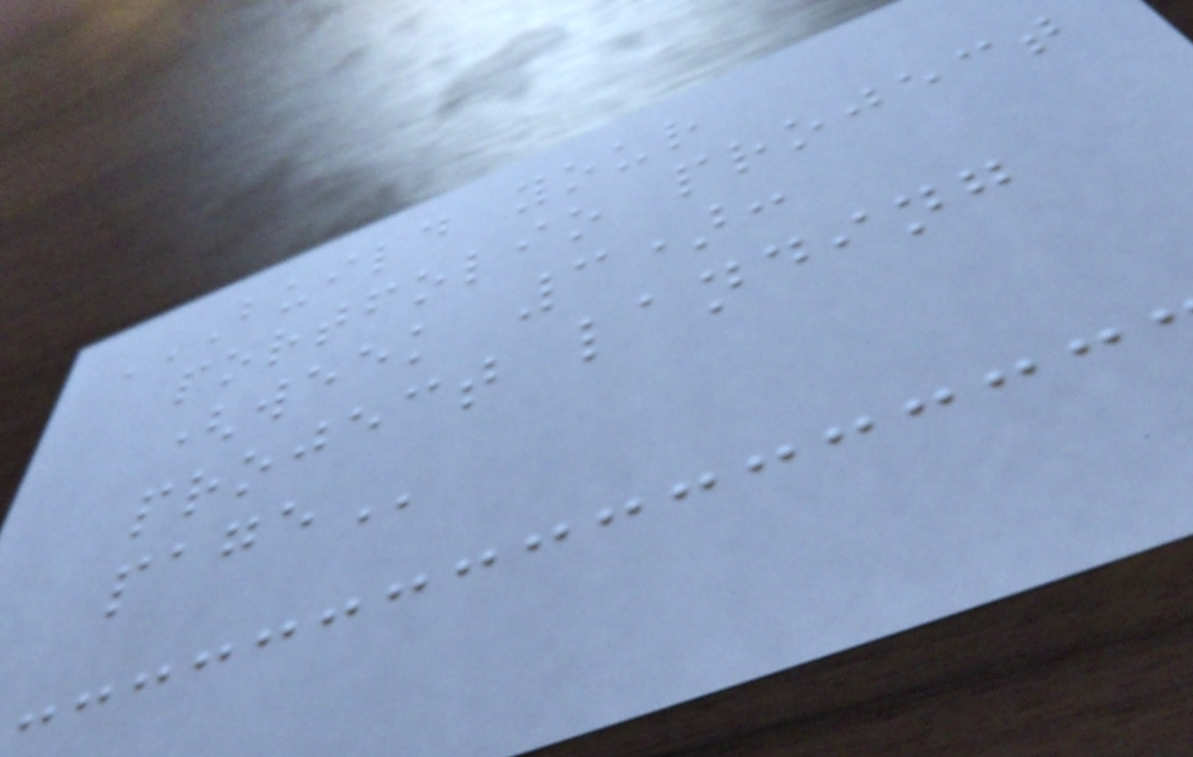BUILD YOUR
PORTFOLIO PROJECT
(WEEK 3):
PROJECT LANDING
PAGE
